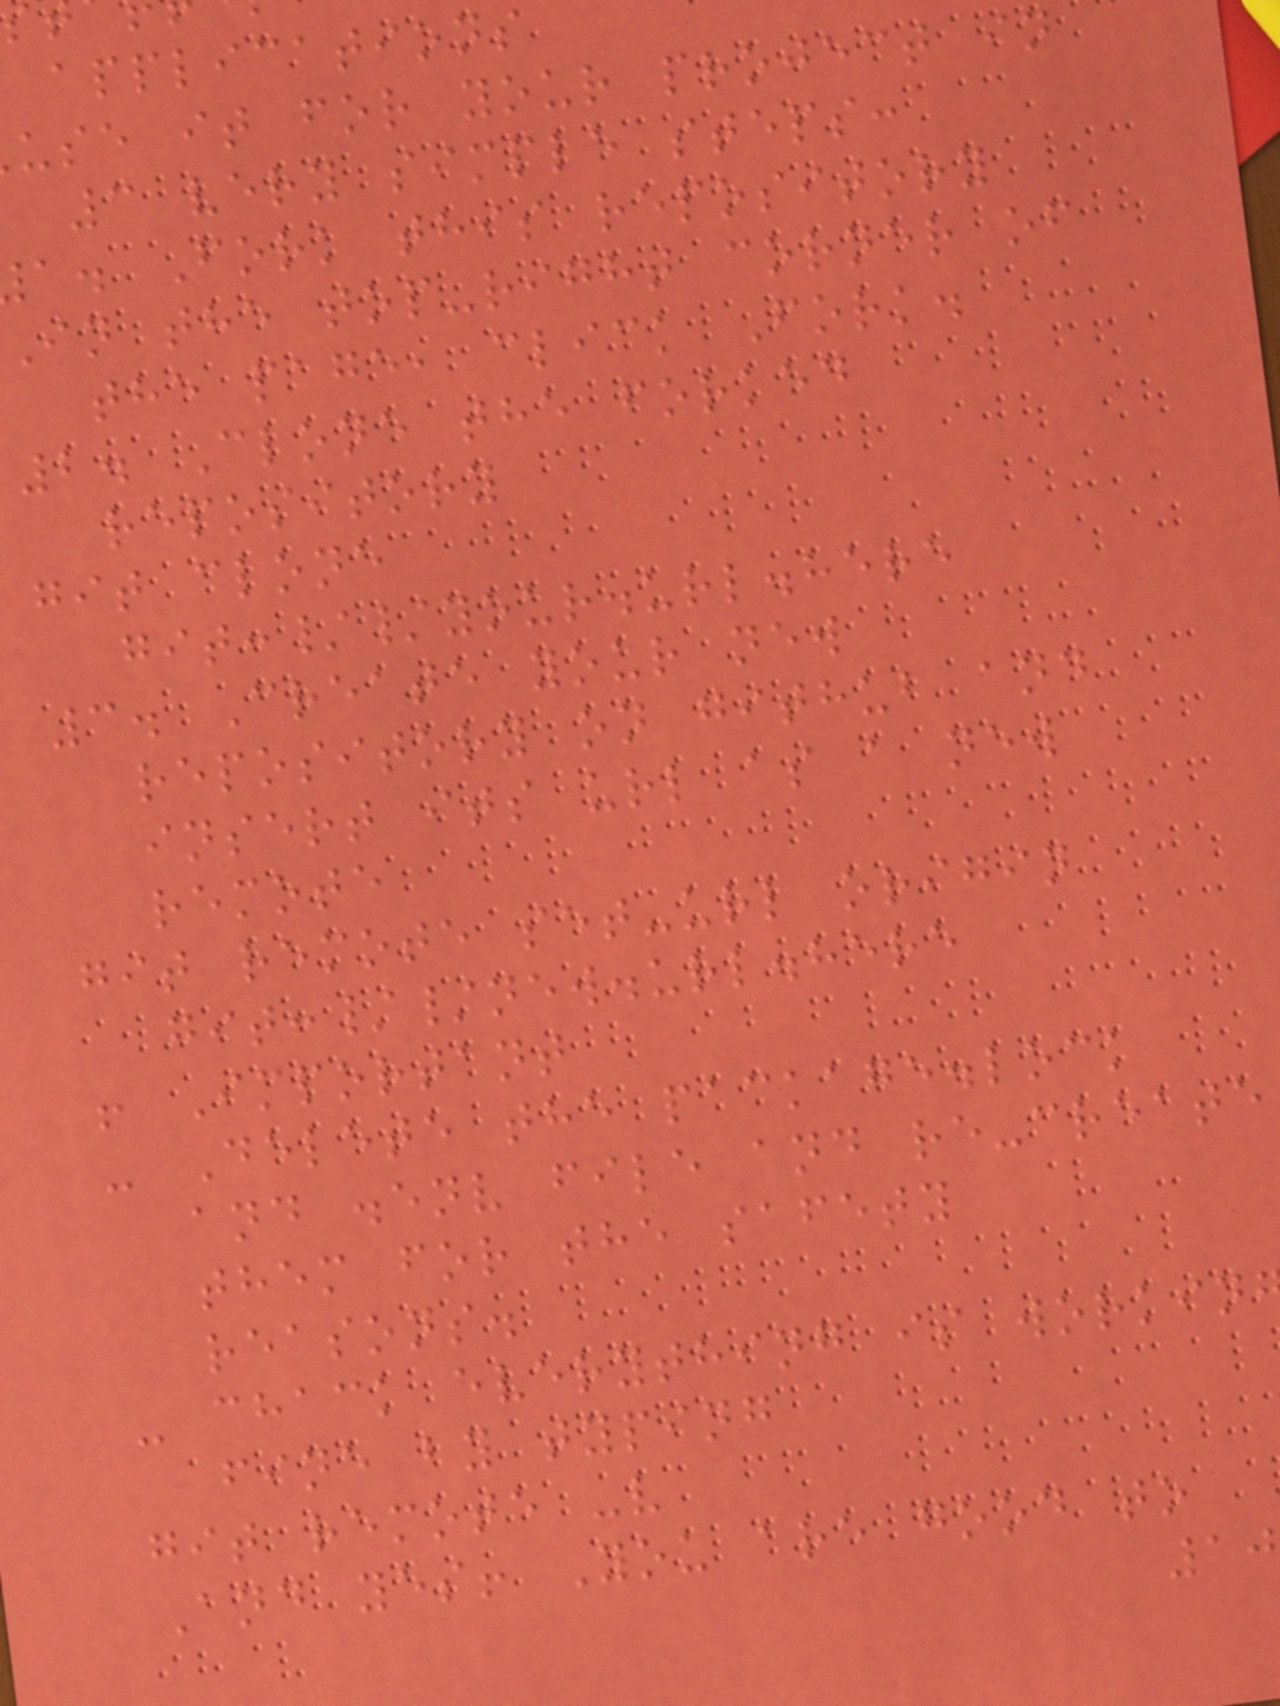applications
use it for your project in
3 very simple steps:
a. Fork this repository
In the top-right corner of
the page, click Fork.
2. Clone the forked
repository
git clone
git://your.url.here
3. Create your new
repository on github and
insert its url as a new
remote
git remote set-url origin
git://new.url.here
! Important
- Delete the package.lock
and .env file and re-create
them for the safety
reasons.
- chack everything is workin
fine by typing
git remote -v
And yes! You are good to
